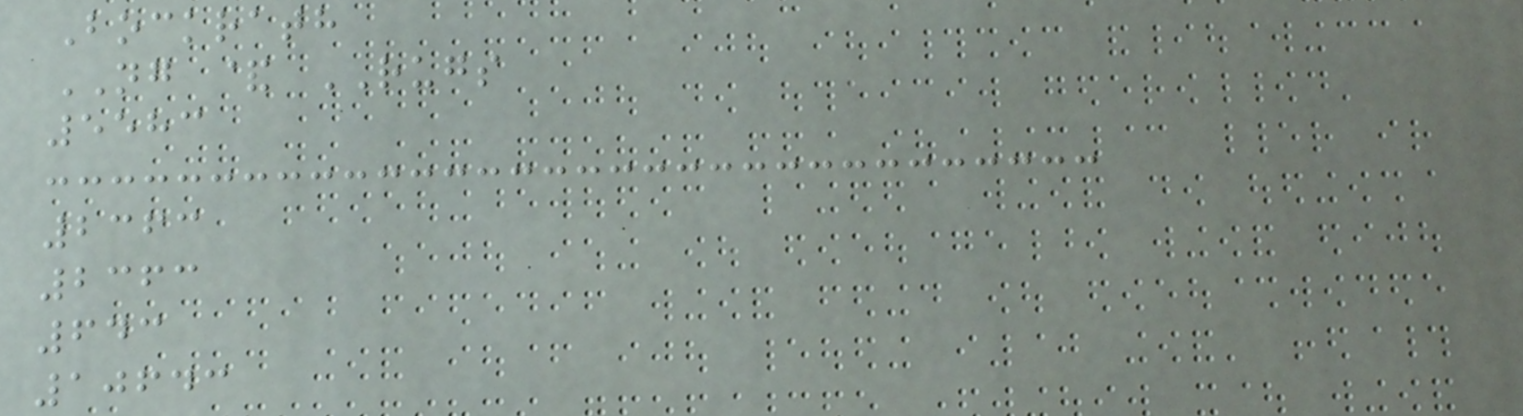Bockrath
NG & RUGS
5583
2363
2363
643
10643
